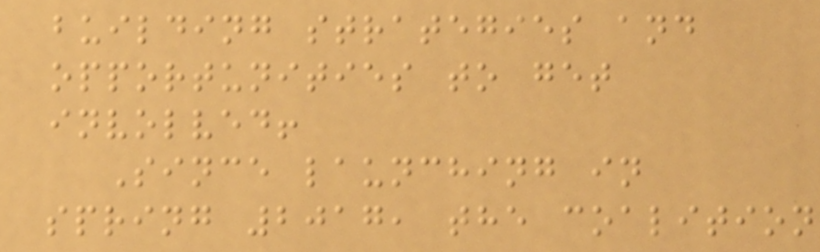building strategies and
opportunities to get
involved!
Since launching in
spring 2017, the coalition
